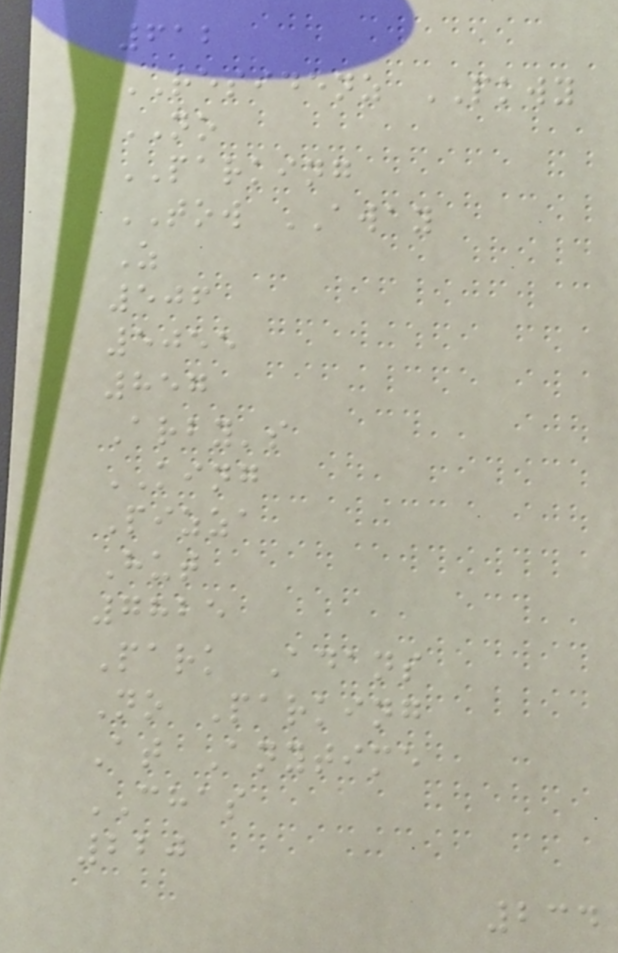612
RESIDENZ PKWY
NO
PARKING
TOW AWAY
Z
506
5055
857
Arby's
KING
Pizza
Hut
7825
Park Adans
No Parking
At Anytime
CHAS
220
234
